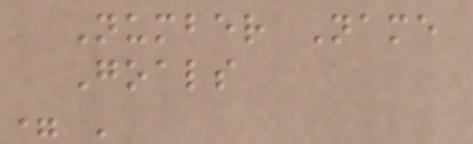Number Name
Goals
= '
